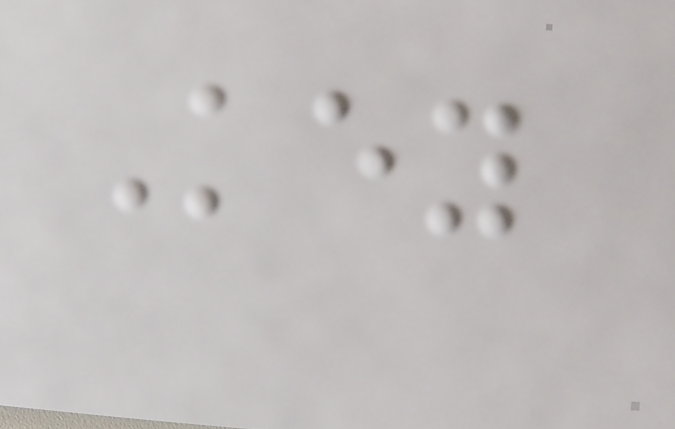Key
